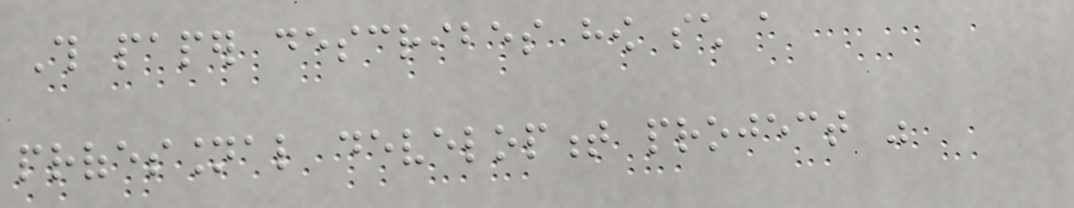This paper describes how such a
professional development project was
